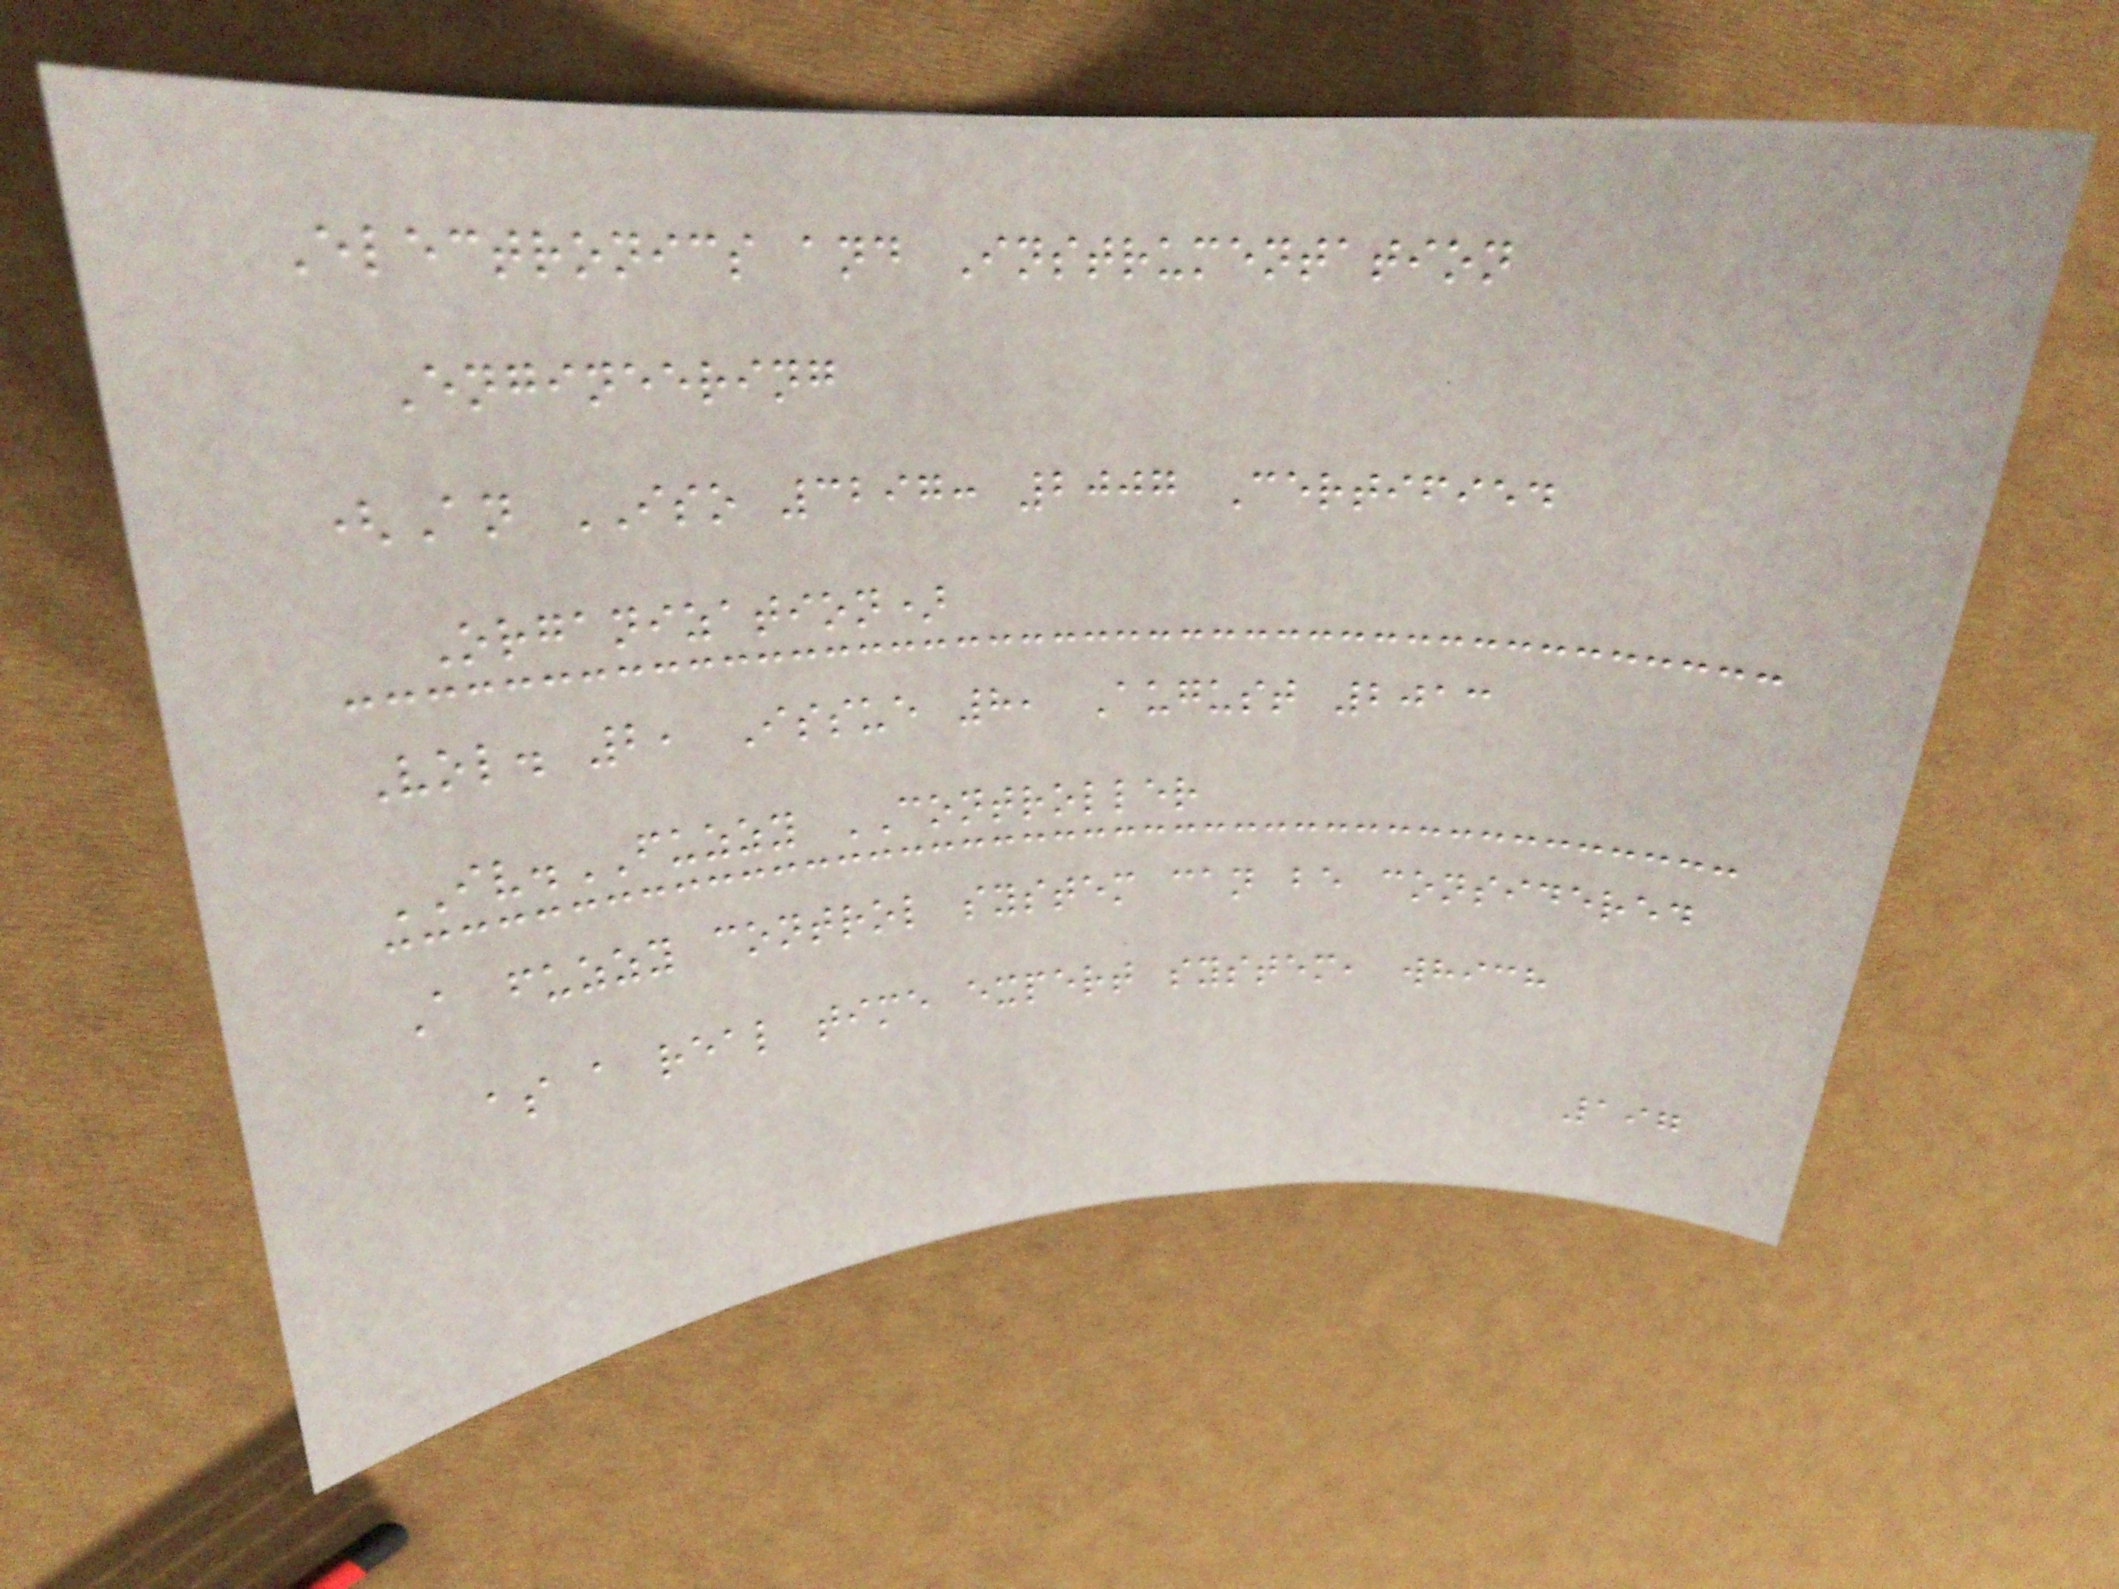Electronics and Instrumentation
Engineering
(An ISO 3297: 2007 Certified
Organization)
Vol. 2, Issue 8, August 2013
IV.FUZZY CONTROLLER
A fuzzy control system can be considered
as a real time expert system, which
197
